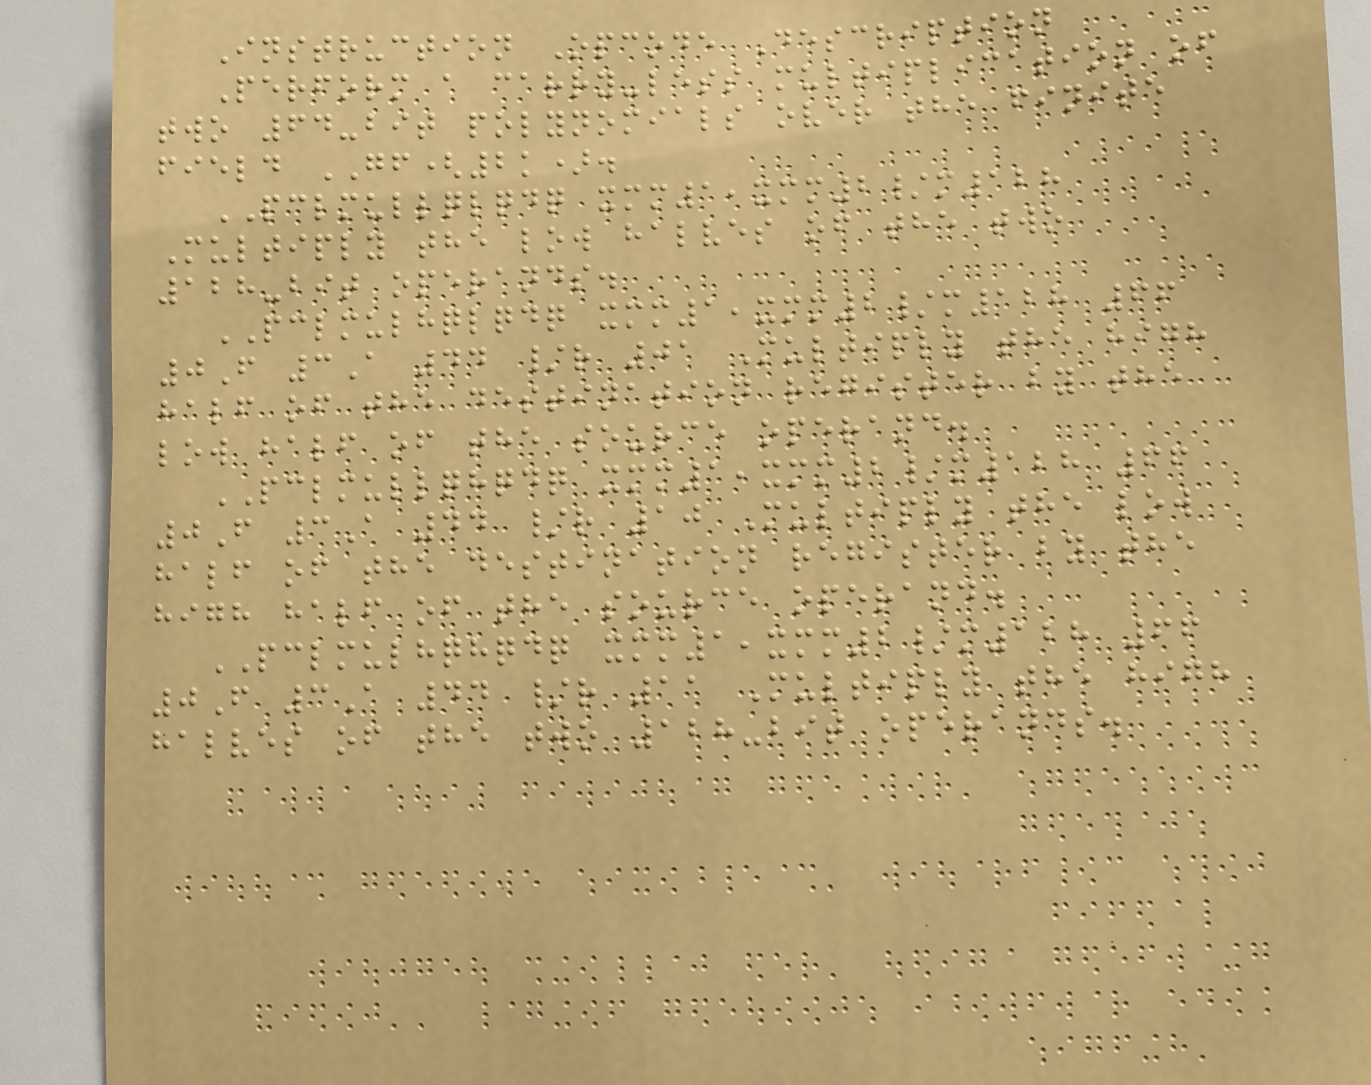Instruction Opcode Description
Perform a carry-less multiplication of
two 64-bit polynomials over the finite
field GF(2k).
PCLMULLQLQDQ xmm1,xmm2/m128
Multiply the low halves of the two
128-bit operands.
PCLMULHQLQDQ xmm1,xmm2/m128 66
0F 3A 44 /r 01 Multiply the high
half of the destination register by the
low half of the source operand.
PCLMULLQHQDQ xmm1,xmm2/m128 66
0F 3A 44 /r 10 Multiply the low
half of the destination register by the
high half of the source operand.
PCLMULHQHQDQ xmm1,xmm2/m128 66
0F 3A 44 /r 11 Multiply the high
halves of the two 128-bit operands.
